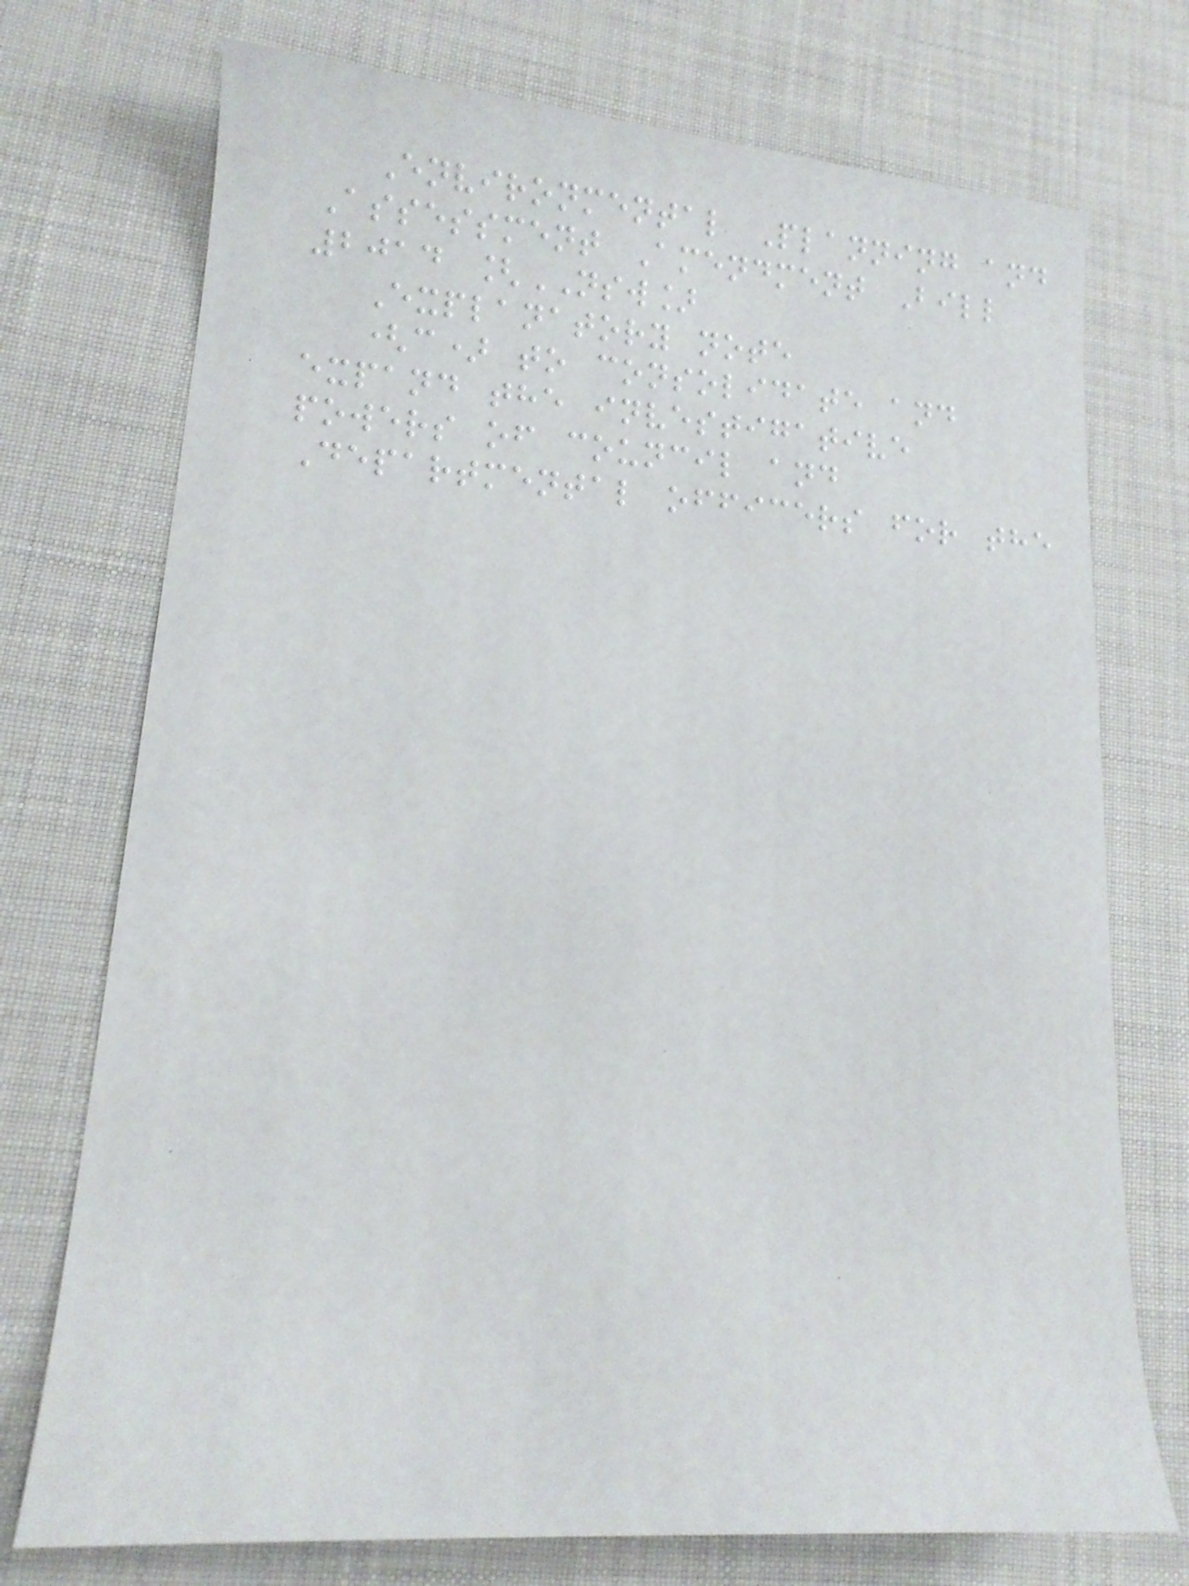Environmental Planning and
Assessment Amendment Bill
2014 [NSW]
Explanatory note
(c) to consolidate and
expand the investigative
powers of council and
Departmental officers for the
